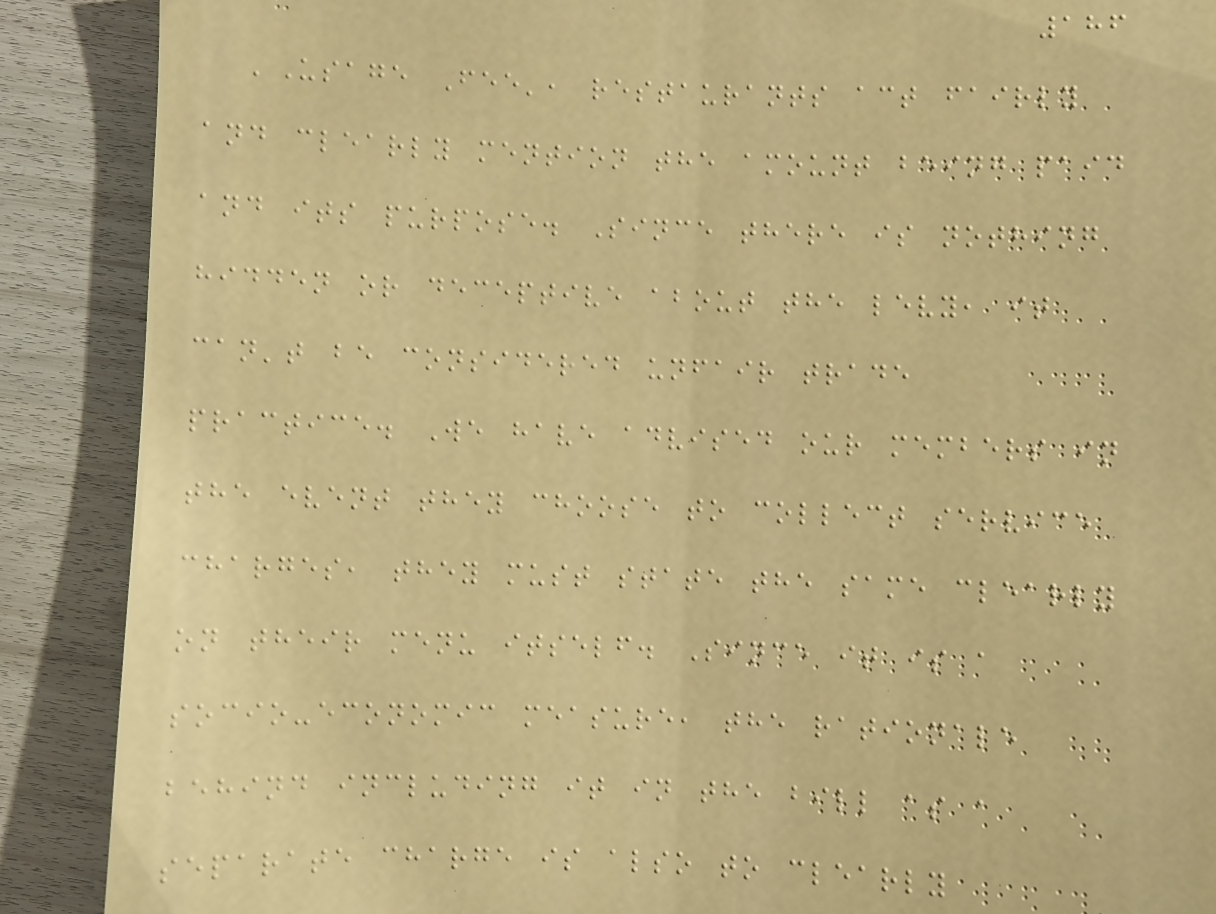186
'Usage Fee', restaurants act fairly
and clearly mention the amount being paid
and its purpose. Since there is nothing
hidden or deceptive about the levy, it
can't be considered unfair trade
practice. We have advised our members in
the event they choose to collect service
charges, they must state the same clearly
on their menu itself. Since it is a
socio-economic measure, the rationale
behind including it in the bill as a
separate charge is also to clearly
